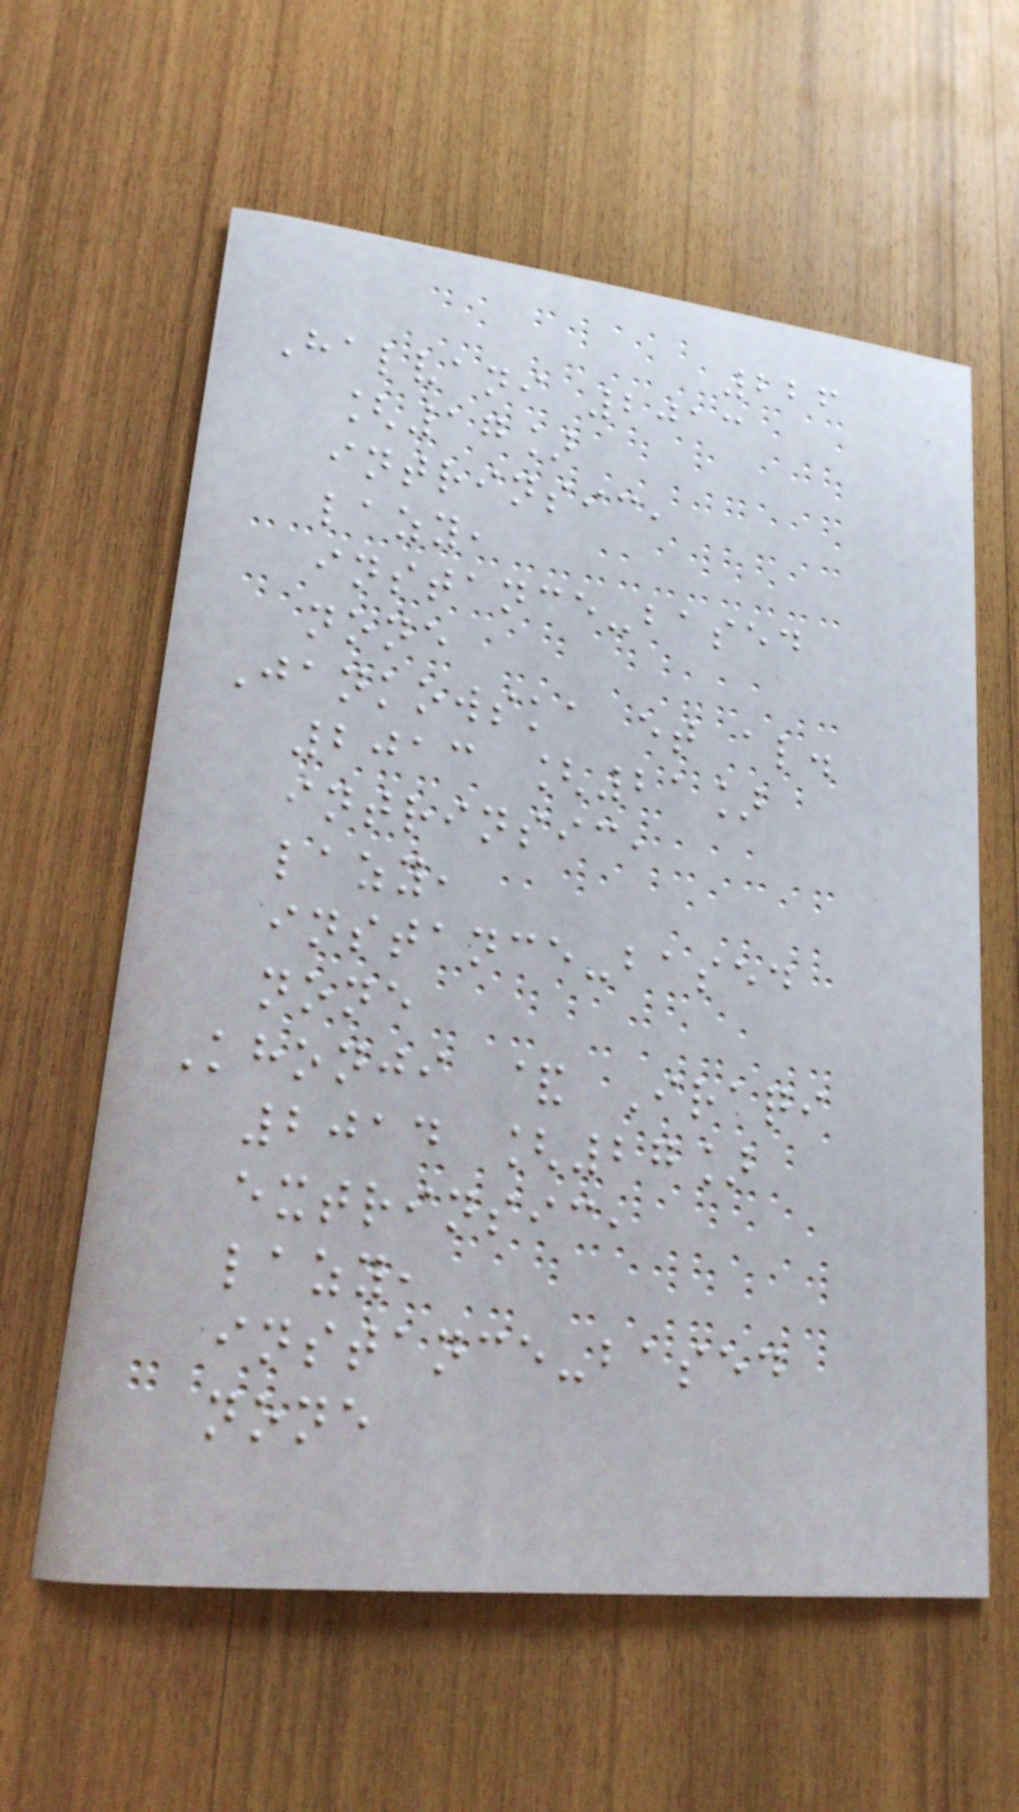226
Halvani 2013
[17]
intrinsic,
lazy,
instance-based
none
Jankowska et al.
2013 [21]
intrinsic,
lazy,
instance-based
none
Khonji & Iraqi
2014 [27]
extrinsic,
lazy,
instance-based
none
